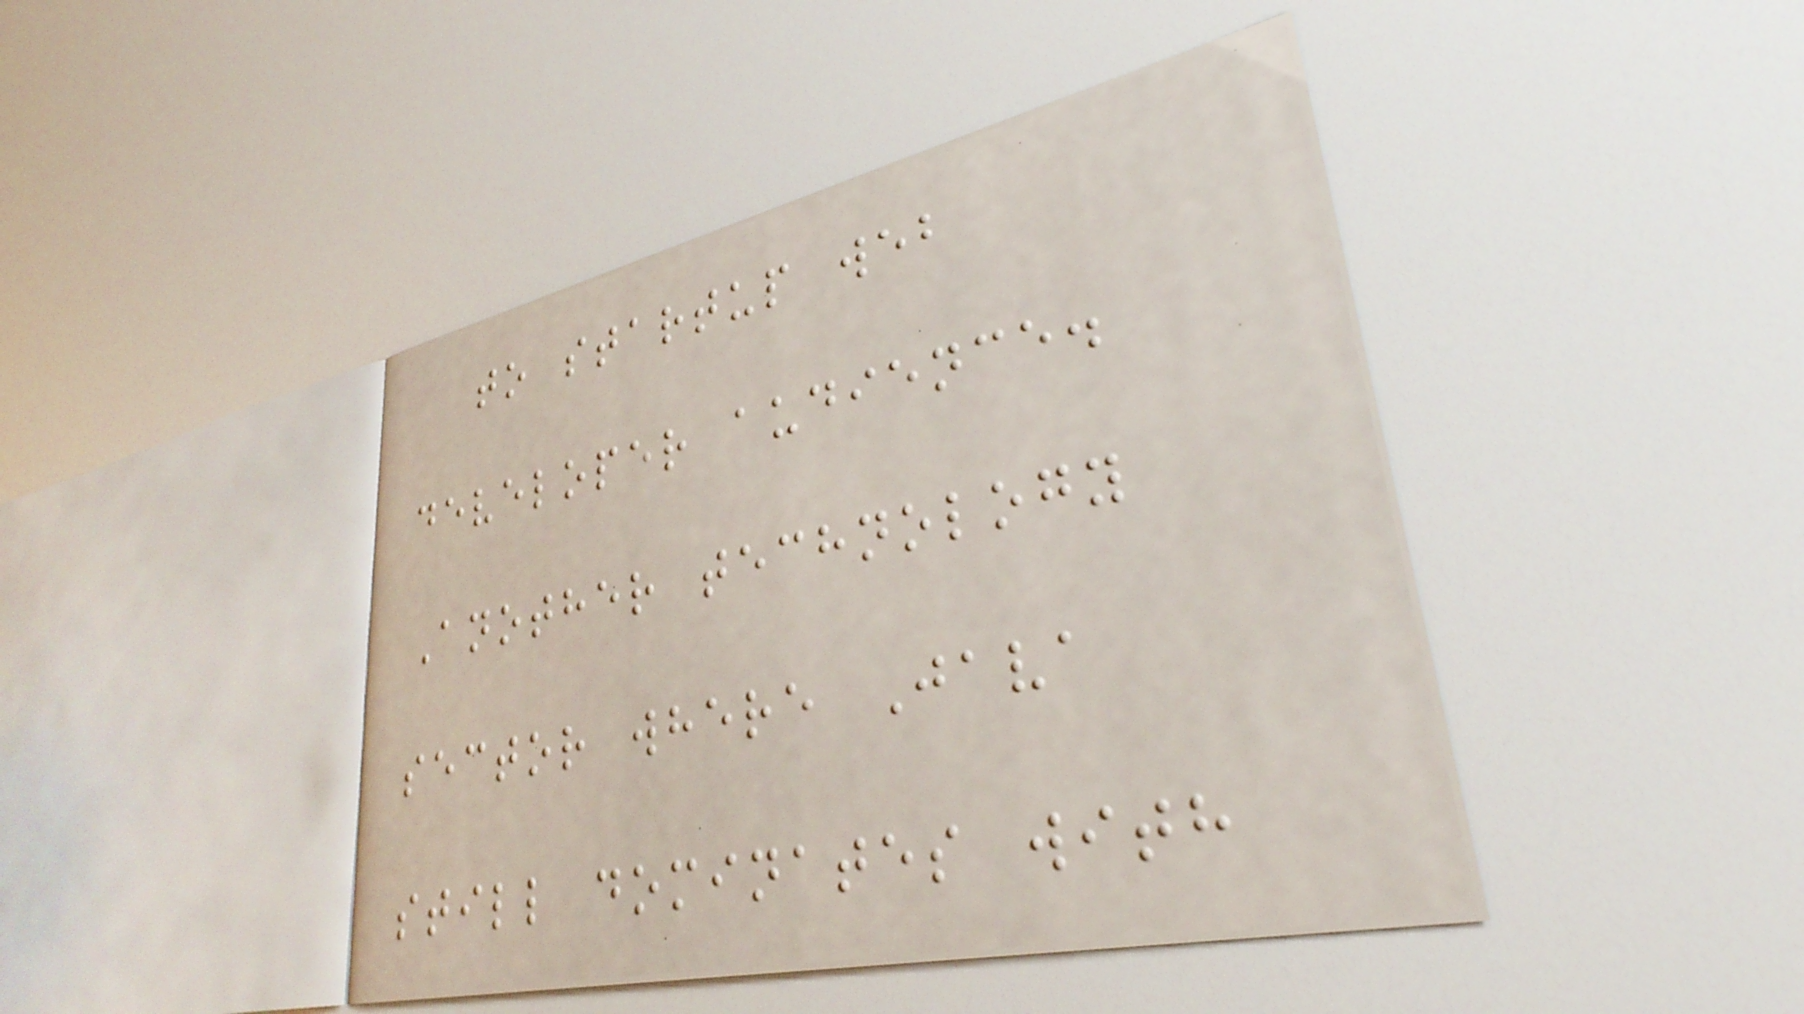to startup web
developer audience.
Another technology
sector where Java
still dominates with
